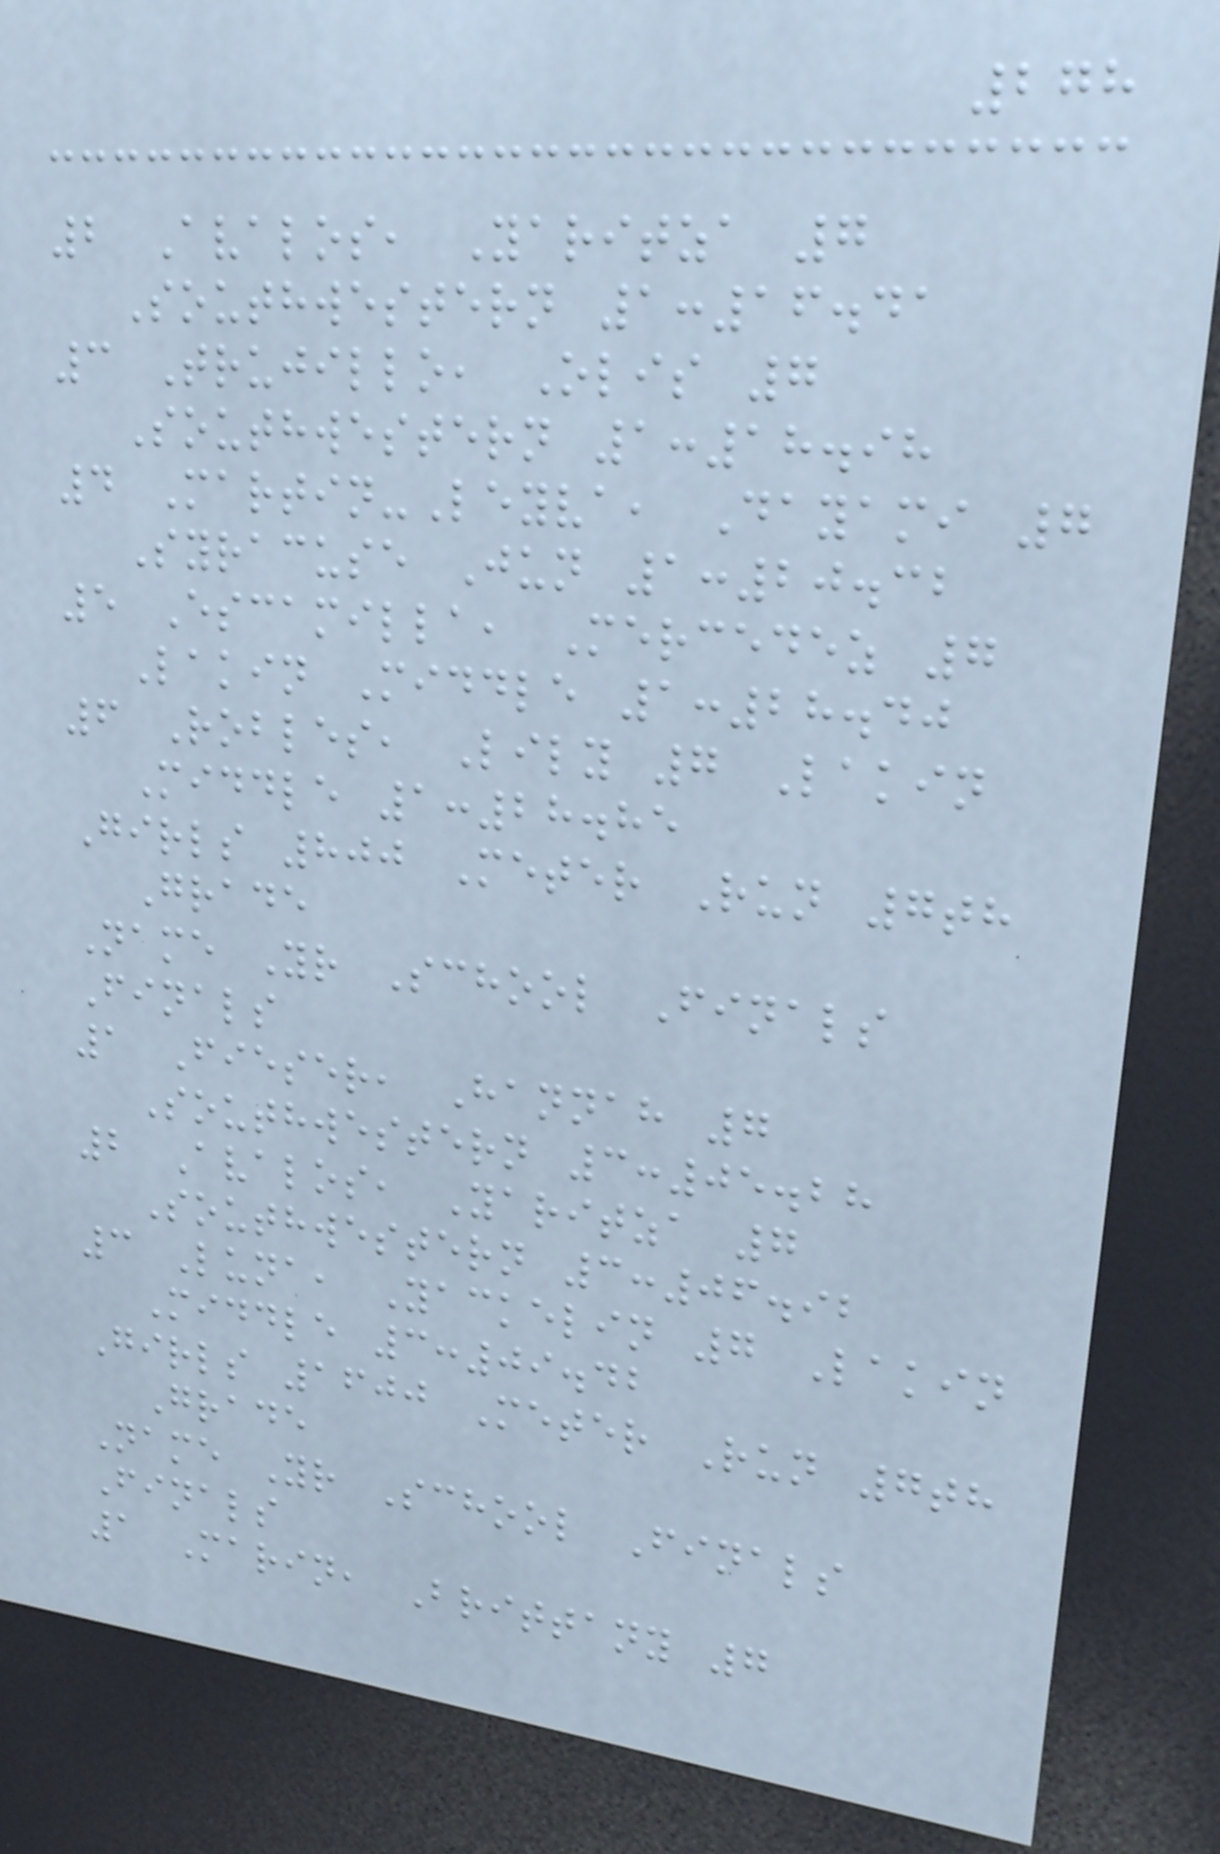278
2 Avalos, Yaritza 7
Southwestern 1:16.41
3 Trujillo, Olis 7
Southwestern 1:18.98
4 Martin-Leyva, Dayami 7
Syracuse Jun 1:20.32
5 Escamilla, Mercedez 7
Lakin Middle 1:28.40
6 Robles, Lily 7 Lakin
Middle 1:28.85
Girls 800 Meter Run 7th
Grade
Name Yr School Finals
Finals
1 Fieser, Hannah 7
Southwestern 3:05.28
2 Avalos, Yaritza 7
Southwestern 3:06.92
3 Luna, Yackelin 7 Lakin
Middle 3:09.42
Girls 1600 Meter Run 7th
Grade
Name Yr School Finals
Finals
1 Marin, Brittany 7
